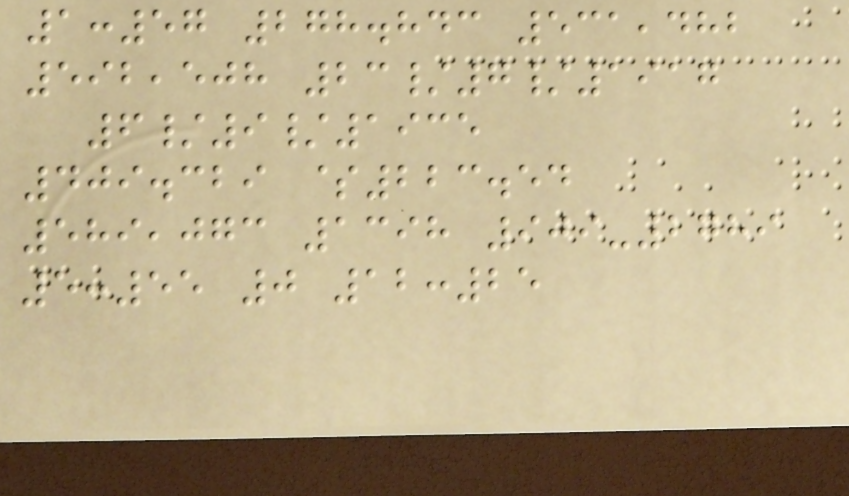1:57 278.843 531,482
592,508 23/7/1917
6/9/1935
409.329 $223.54
589,073 1398 909-2789
5:55 0 12:25
